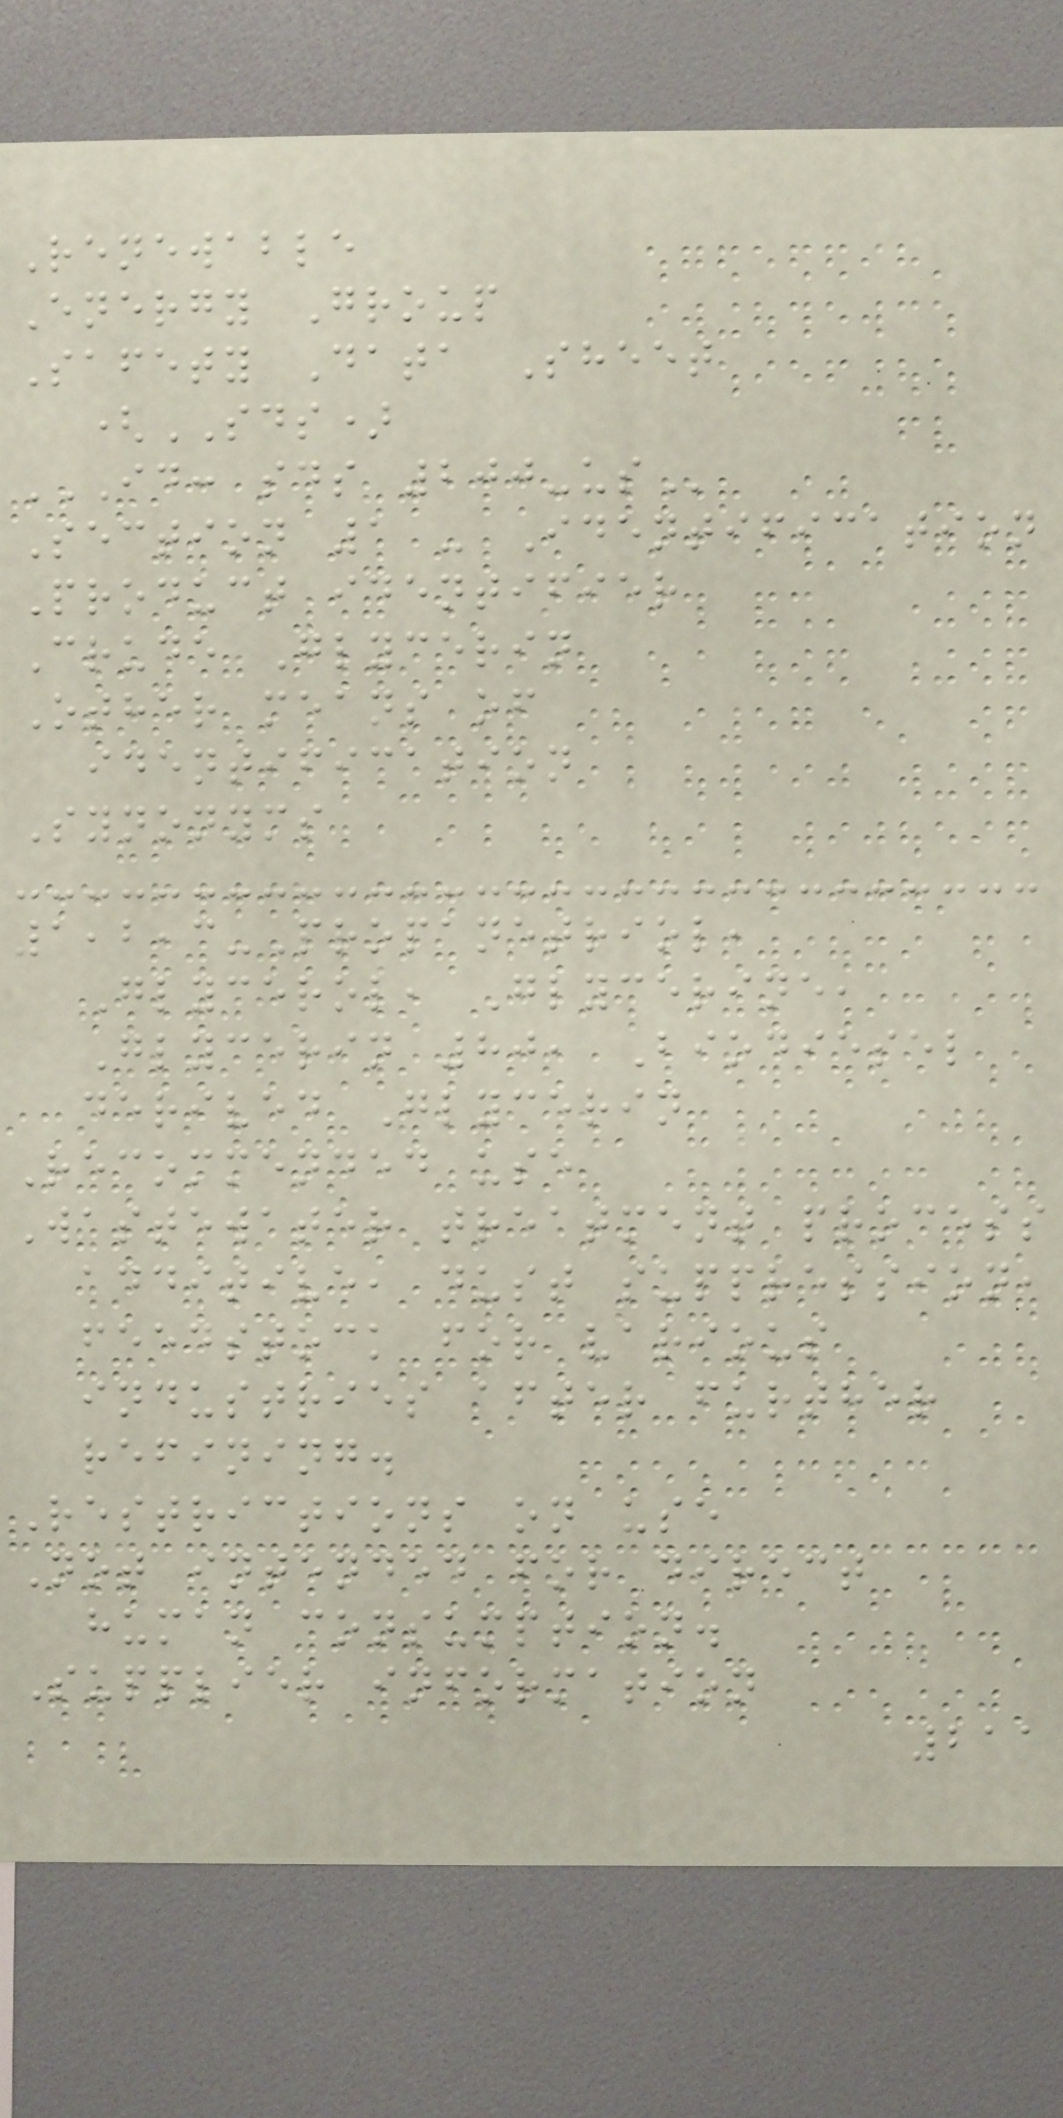Renewable
Energy Group
Safety Data Sheet
(SDS)
ID: SDS 200-US
Section 1 - Identification
Product identifier
Crude Glycerin
Other means of
identification
Synonyms
1,2,3-Propanetriol,
Glycerol, Glycerine,
Glycerin 80, Biodiesel
derived Glycerin
Recommended use
Wastewater treatment process
additive, dust suppression,
feedstock for various
industries after further
refining.
Restrictions on use
Not intended for direct
human consumption.
Supplier information
211
